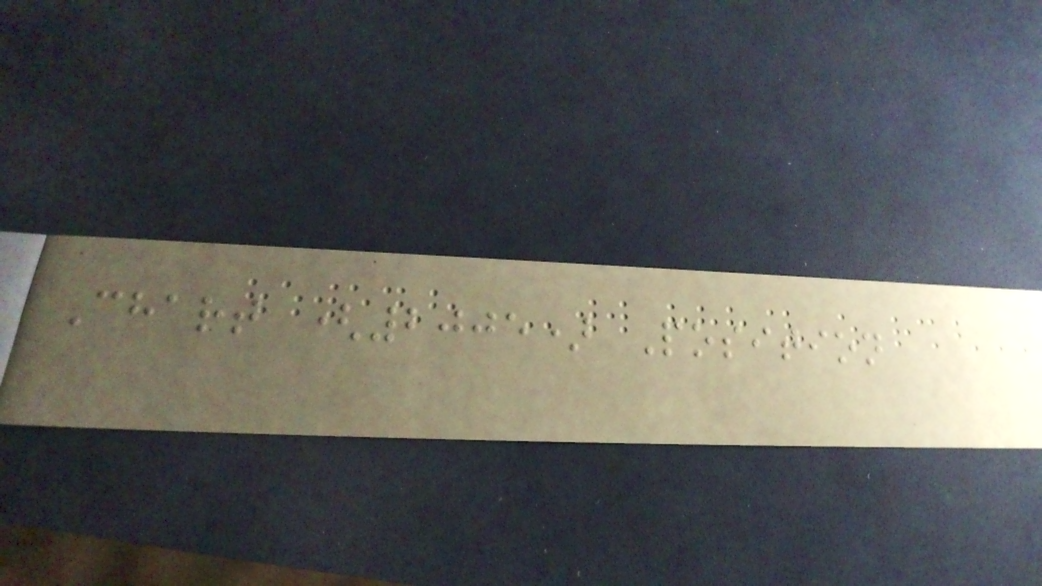Chart (2005) Position
